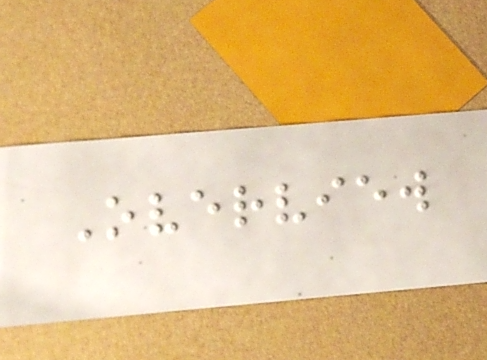Overview
